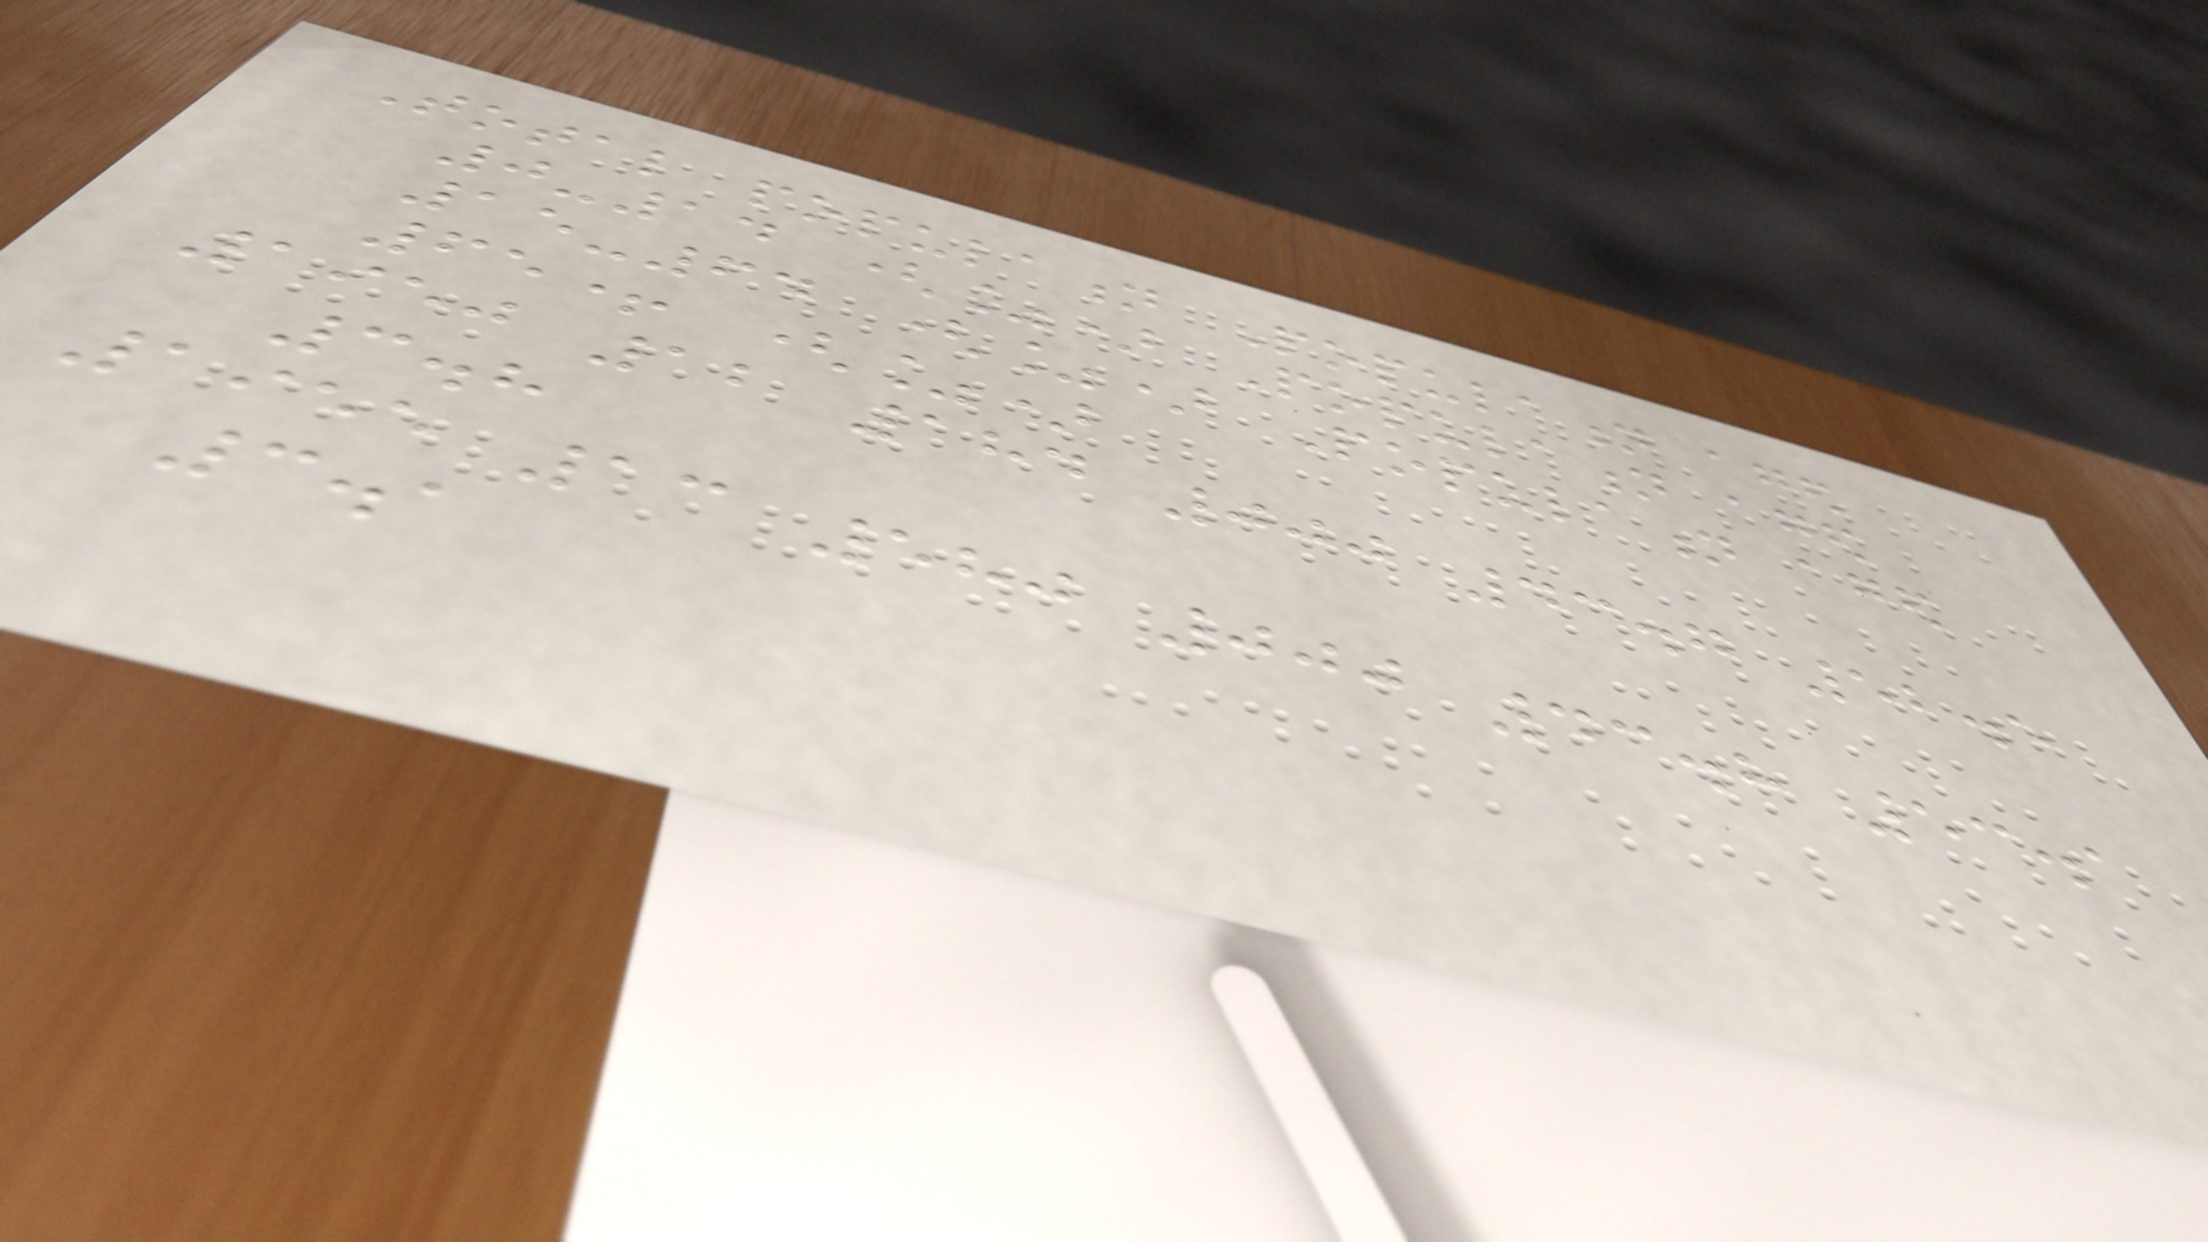Total population Population aged
0-14 (%) Population aged
15-64 (%) Population aged
65+ (%)
1950 12 184 000 43.7 52.5
3.8
1955 13 580 000 43.8 53.1
3.1
